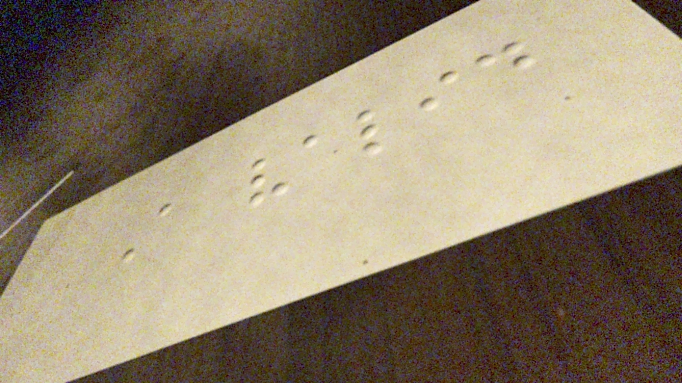A valid
